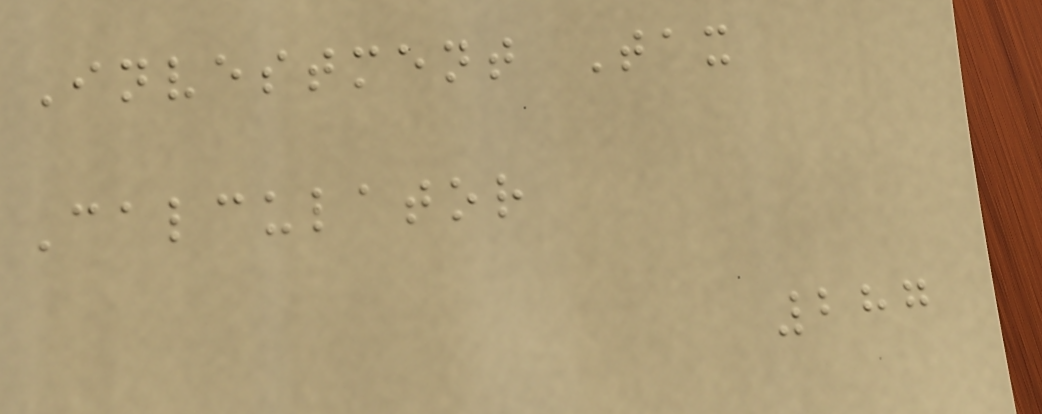Investment Tax
Calculator
287
